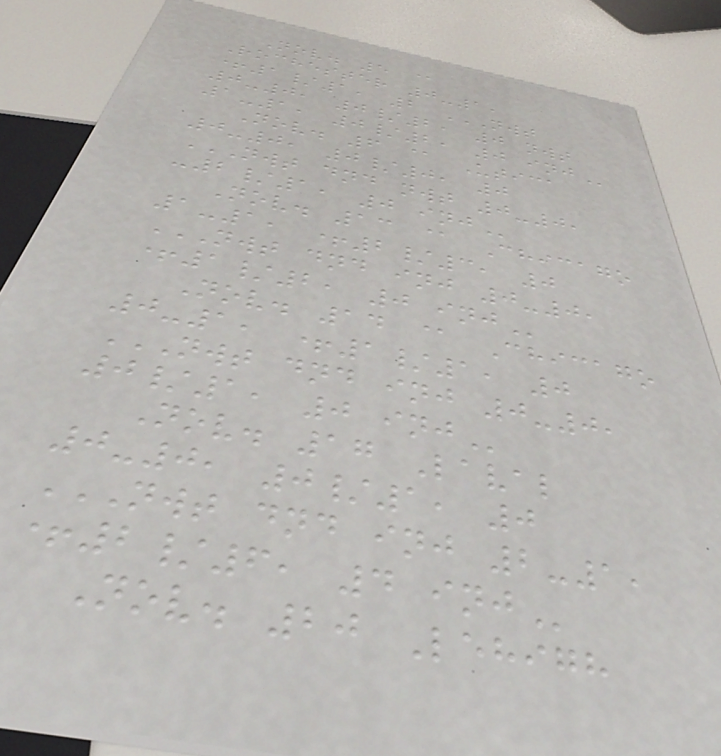Nov. 5 @
Rochester 0-1,
+1/1, 2 NWT
0-0, 0/2, 0 NWT
1-1, 0/2, 0 INJ
Nov. 6 @ Utica
0-0, 0/0, 0
NWT DND NWT 0-0,
-2/1, 0 INJ
Nov. 13 @ Chicago
1-1, +2/3, 0
NWT DND INJ 0-0,
+1/2, 0 INJ
Nov. 14 @ Chicago
0-1, +1/1, 0
NWT DND INJ 0-0,
0/1, 0 INJ
Nov. 17 Laval
0-0, 0/1, 0
NWT DND INJ 2-1,
+2/6, 4 INJ
Nov. 20 Lehigh
